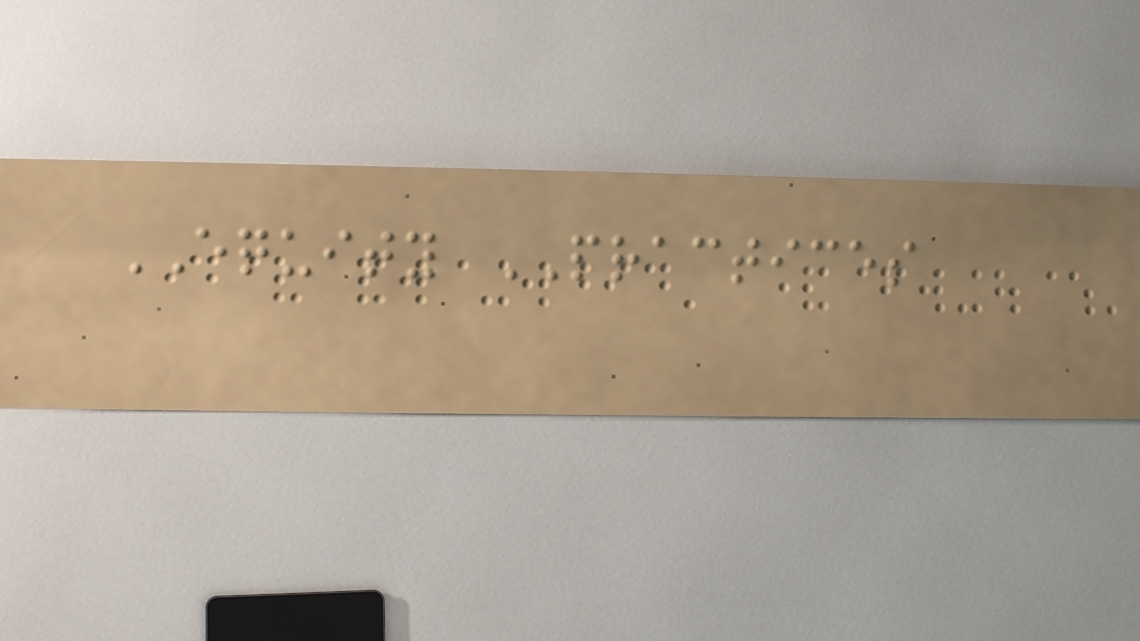EQUITY PRACTICES
